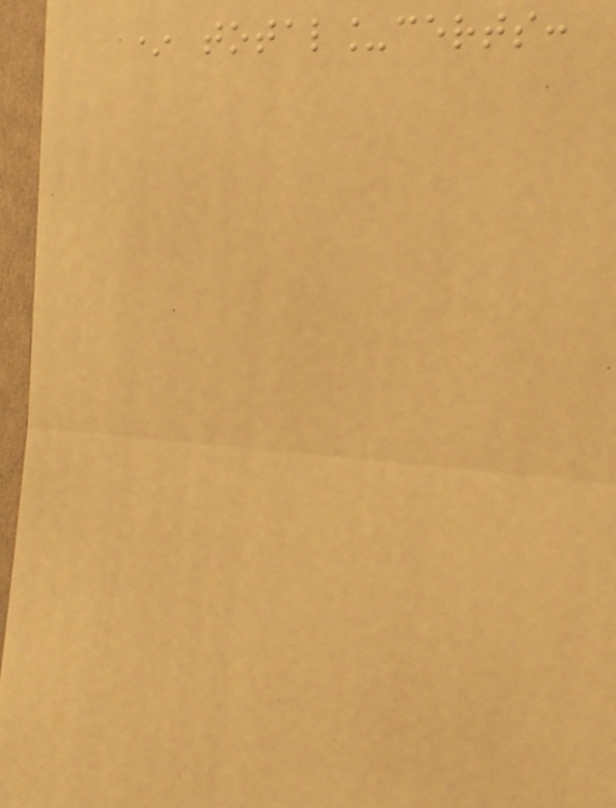* total_certs:
